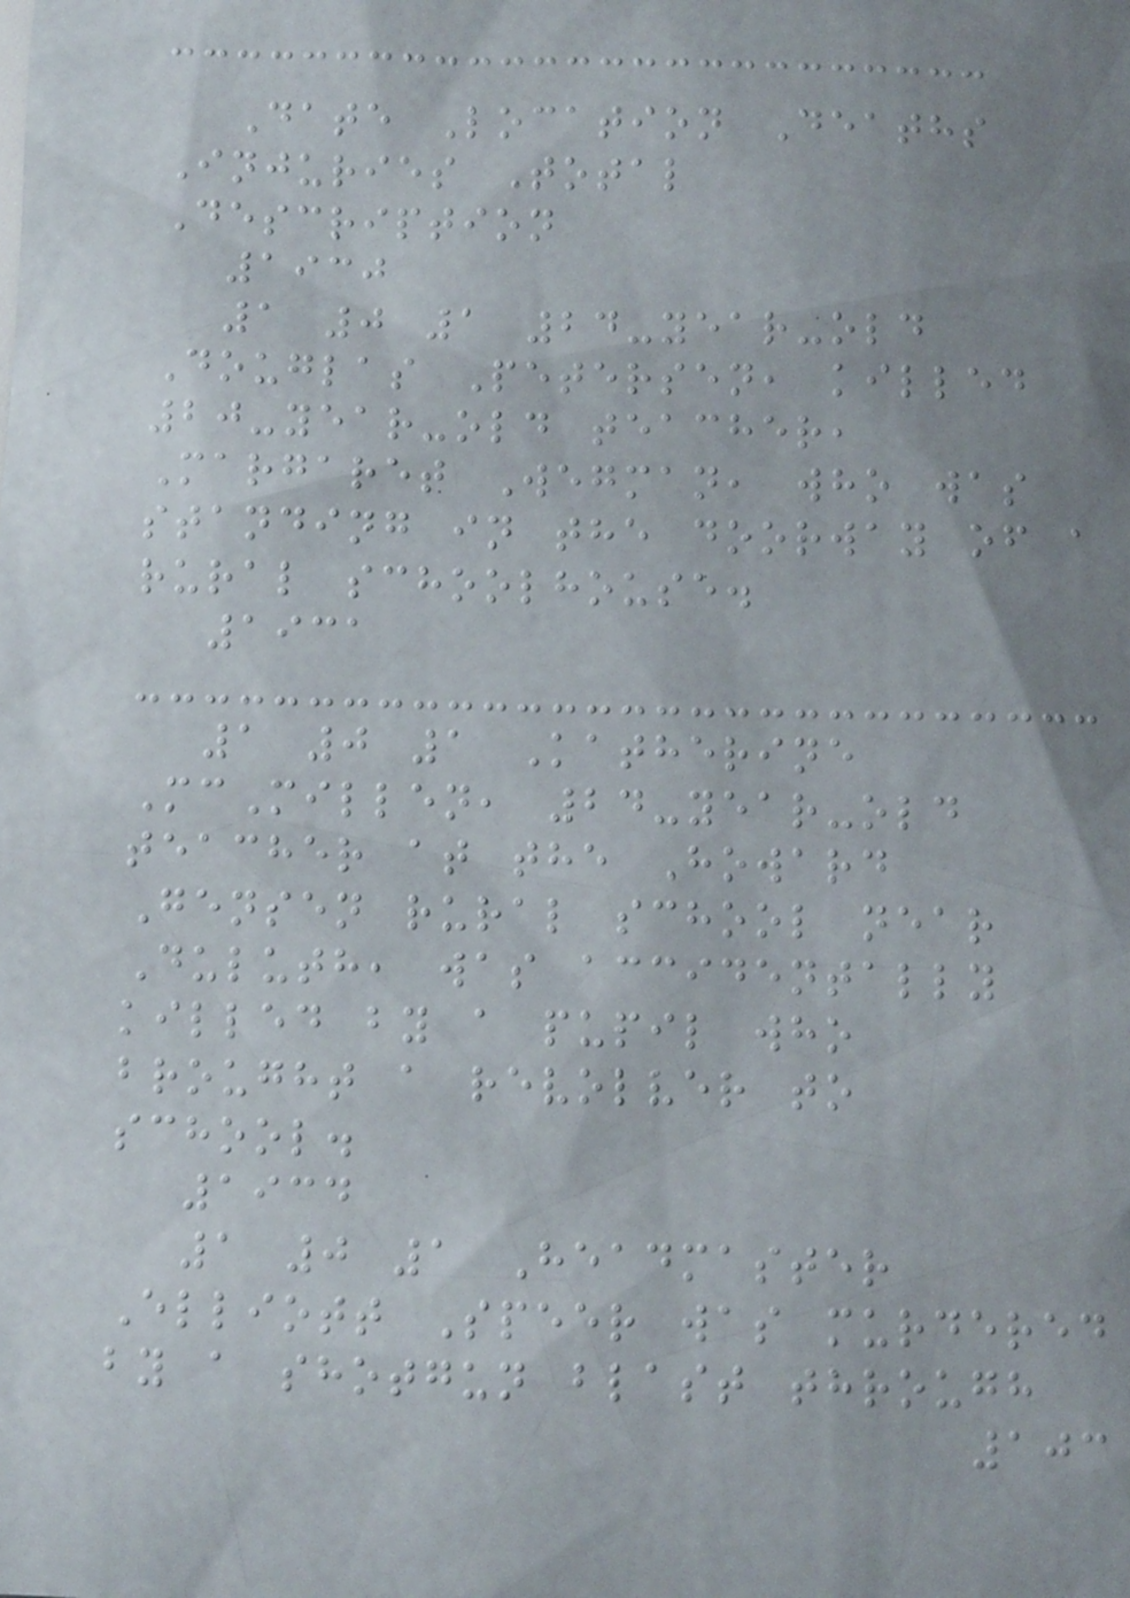Date Location Deaths
Injuries Total
Description
1930
1 0 1 24-year-old
Douglas Petersen, killed
20-year-old teacher,
Margaret Wegman, who was
standing in the doorway of a
rural schoolhouse.
1931
1 0 1 Katherine
McMillen, 24-year-old
teacher at the Howard
Gensen rural school near
Duluth, was accidentally
killed by a pupil who
brought a revolver to
school.
1934
1 0 1 Headmaster
Elliott Speer was murdered
by a shotgun blast through
103
